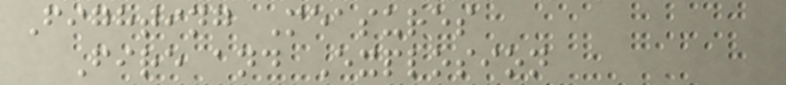Fighting Measures
Fire and Explosion
